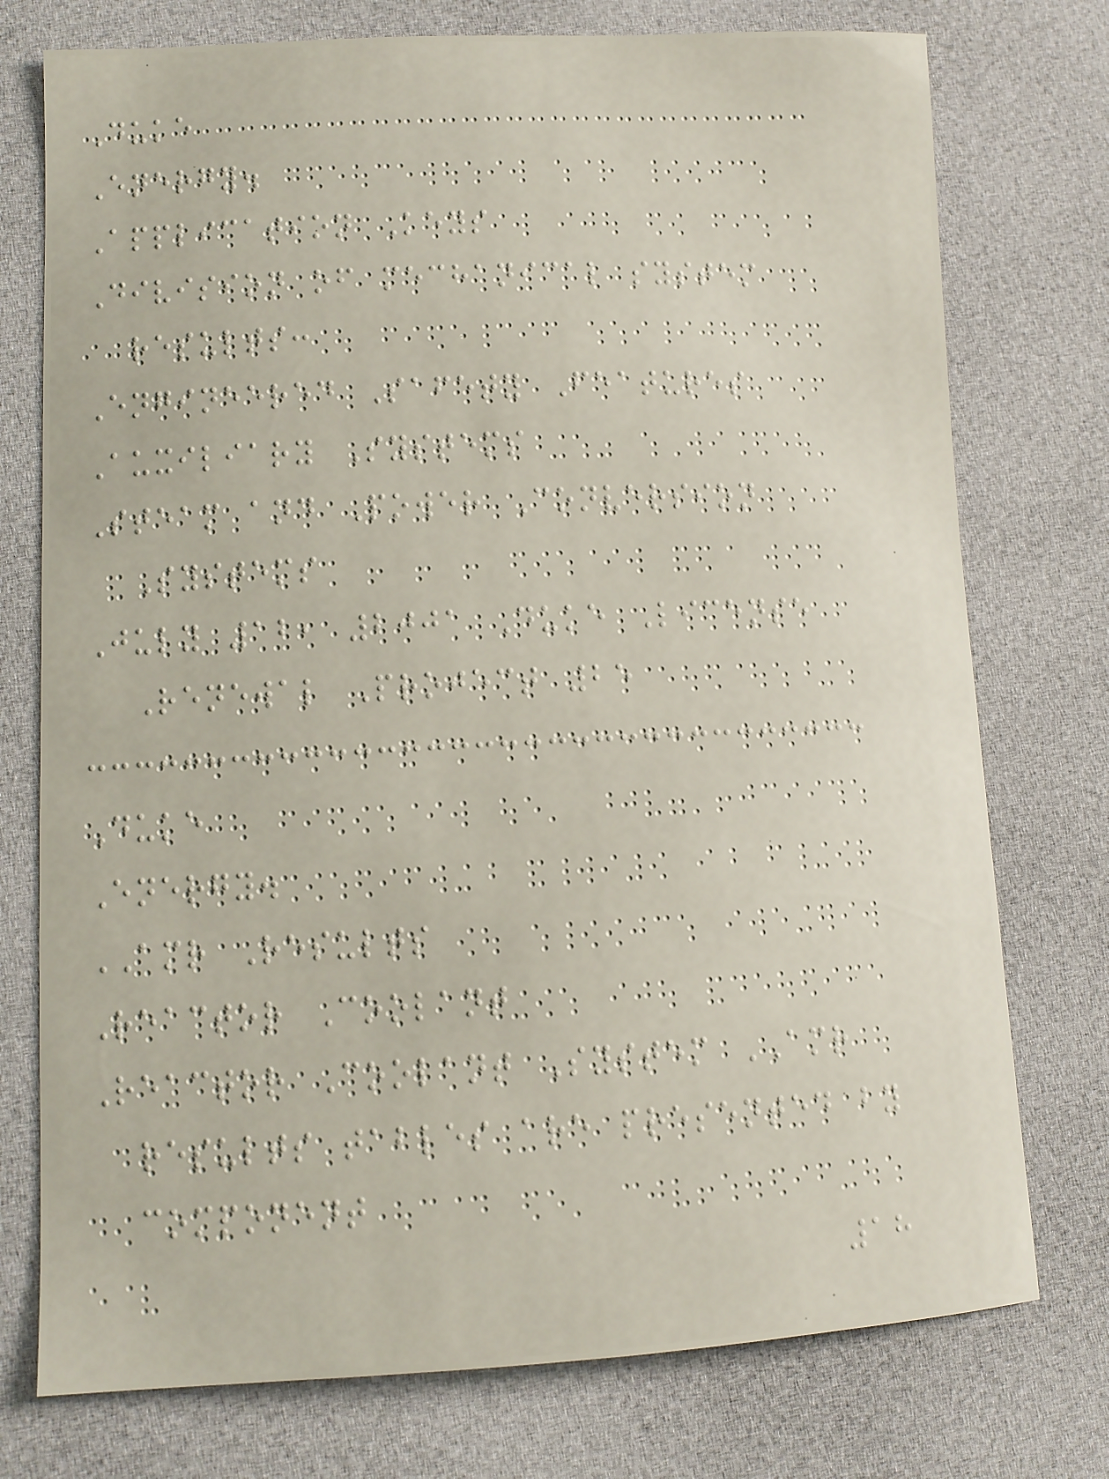Duke
Energy.
Application Keys
Division of mechanical system
results:
Engineered Safety Features
Auxiliary Systems
Steam and Power Conversion
Systems
July 12, 2001 Duke License
Renewal Project 25
Duke
Energy.
AMR Results
Reactor Coolant
Reactor Coolant System AMR
results tables are presented by
component
18
